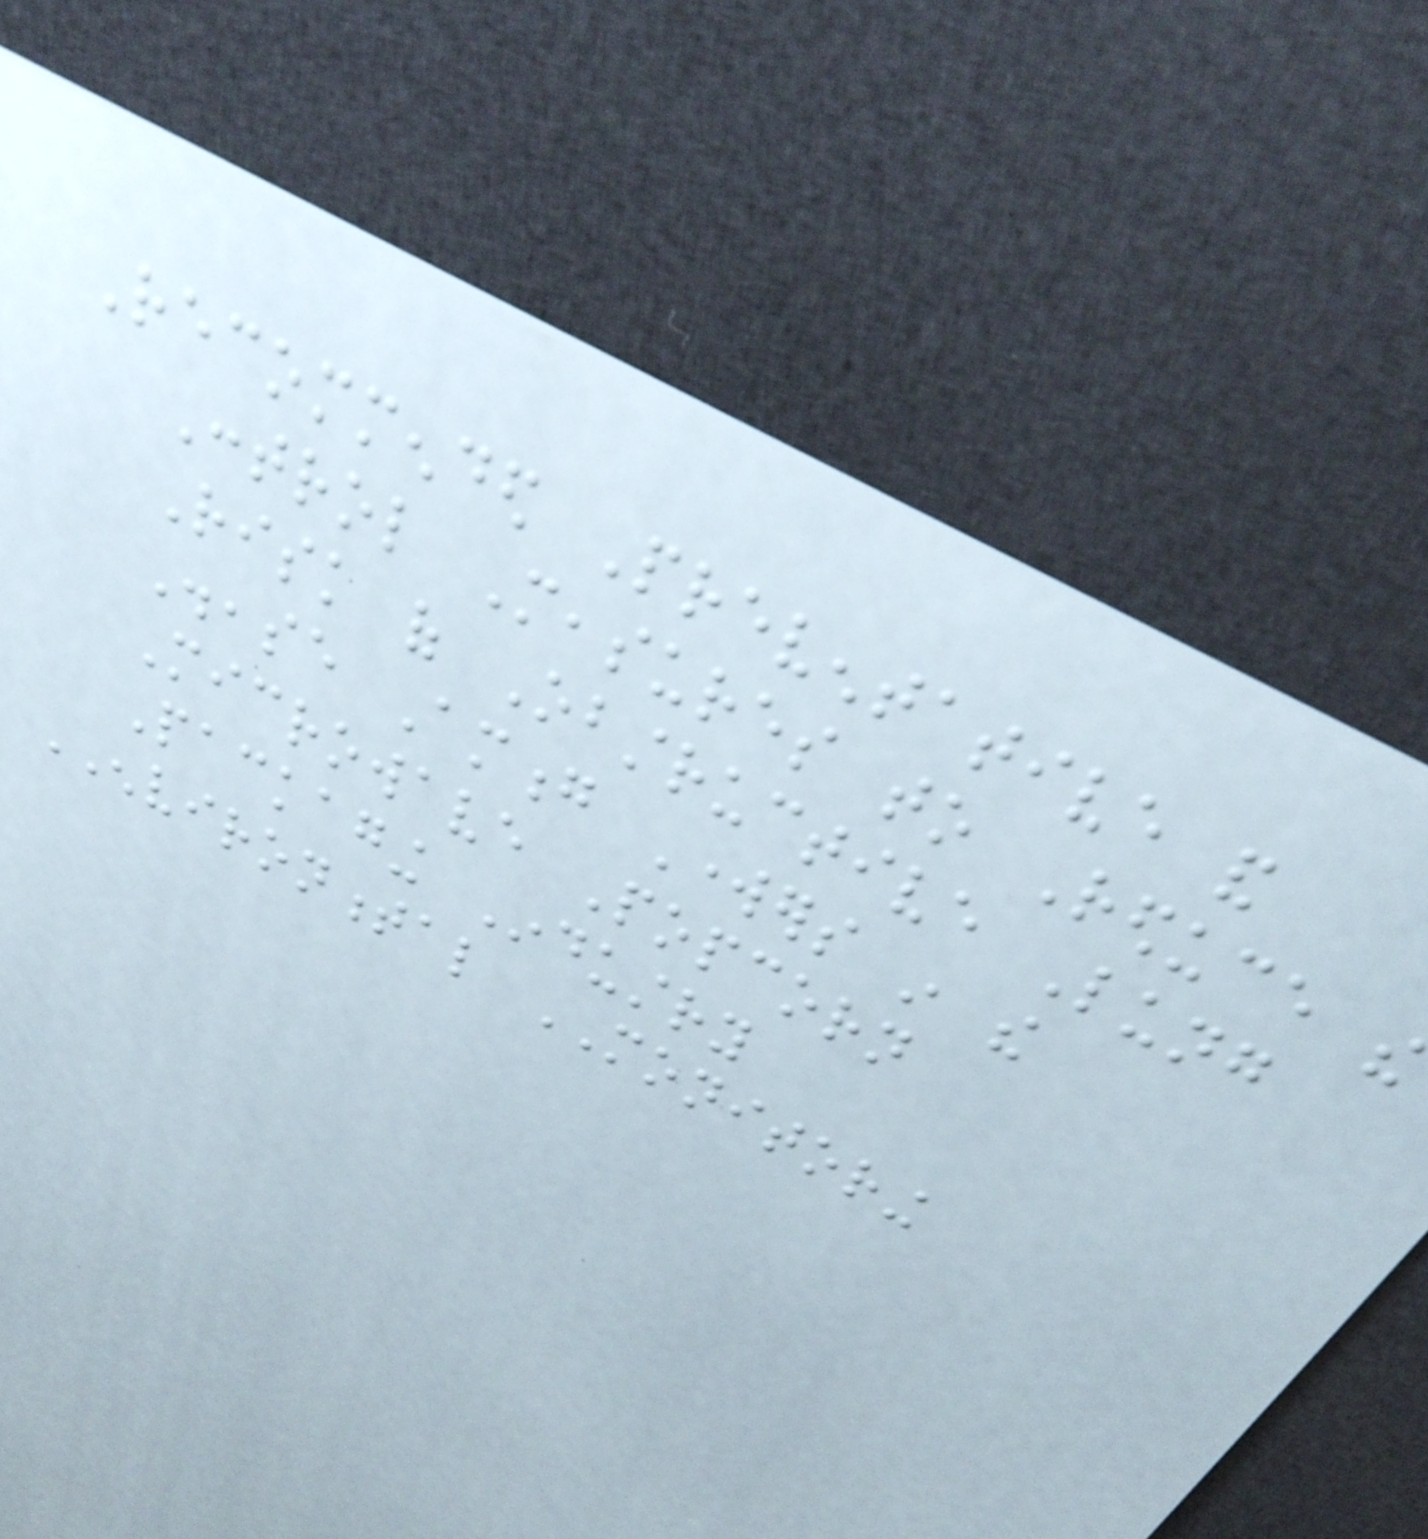Recommended Preventative and
Control Measures to Reduce the
Risk of Obstructive Lung
Disease Among Workers in the
Microwave Popcorn
Packaging Industry
ENVIRONMENTAL MONITORING
